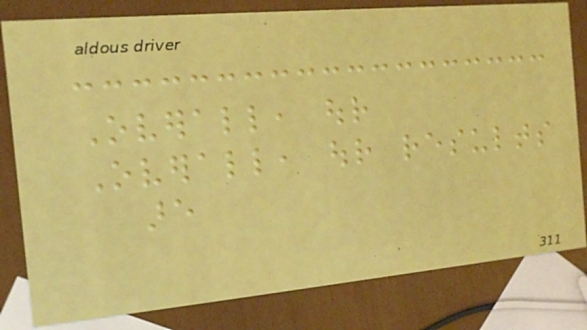Overall, our
Overall, our results
are
